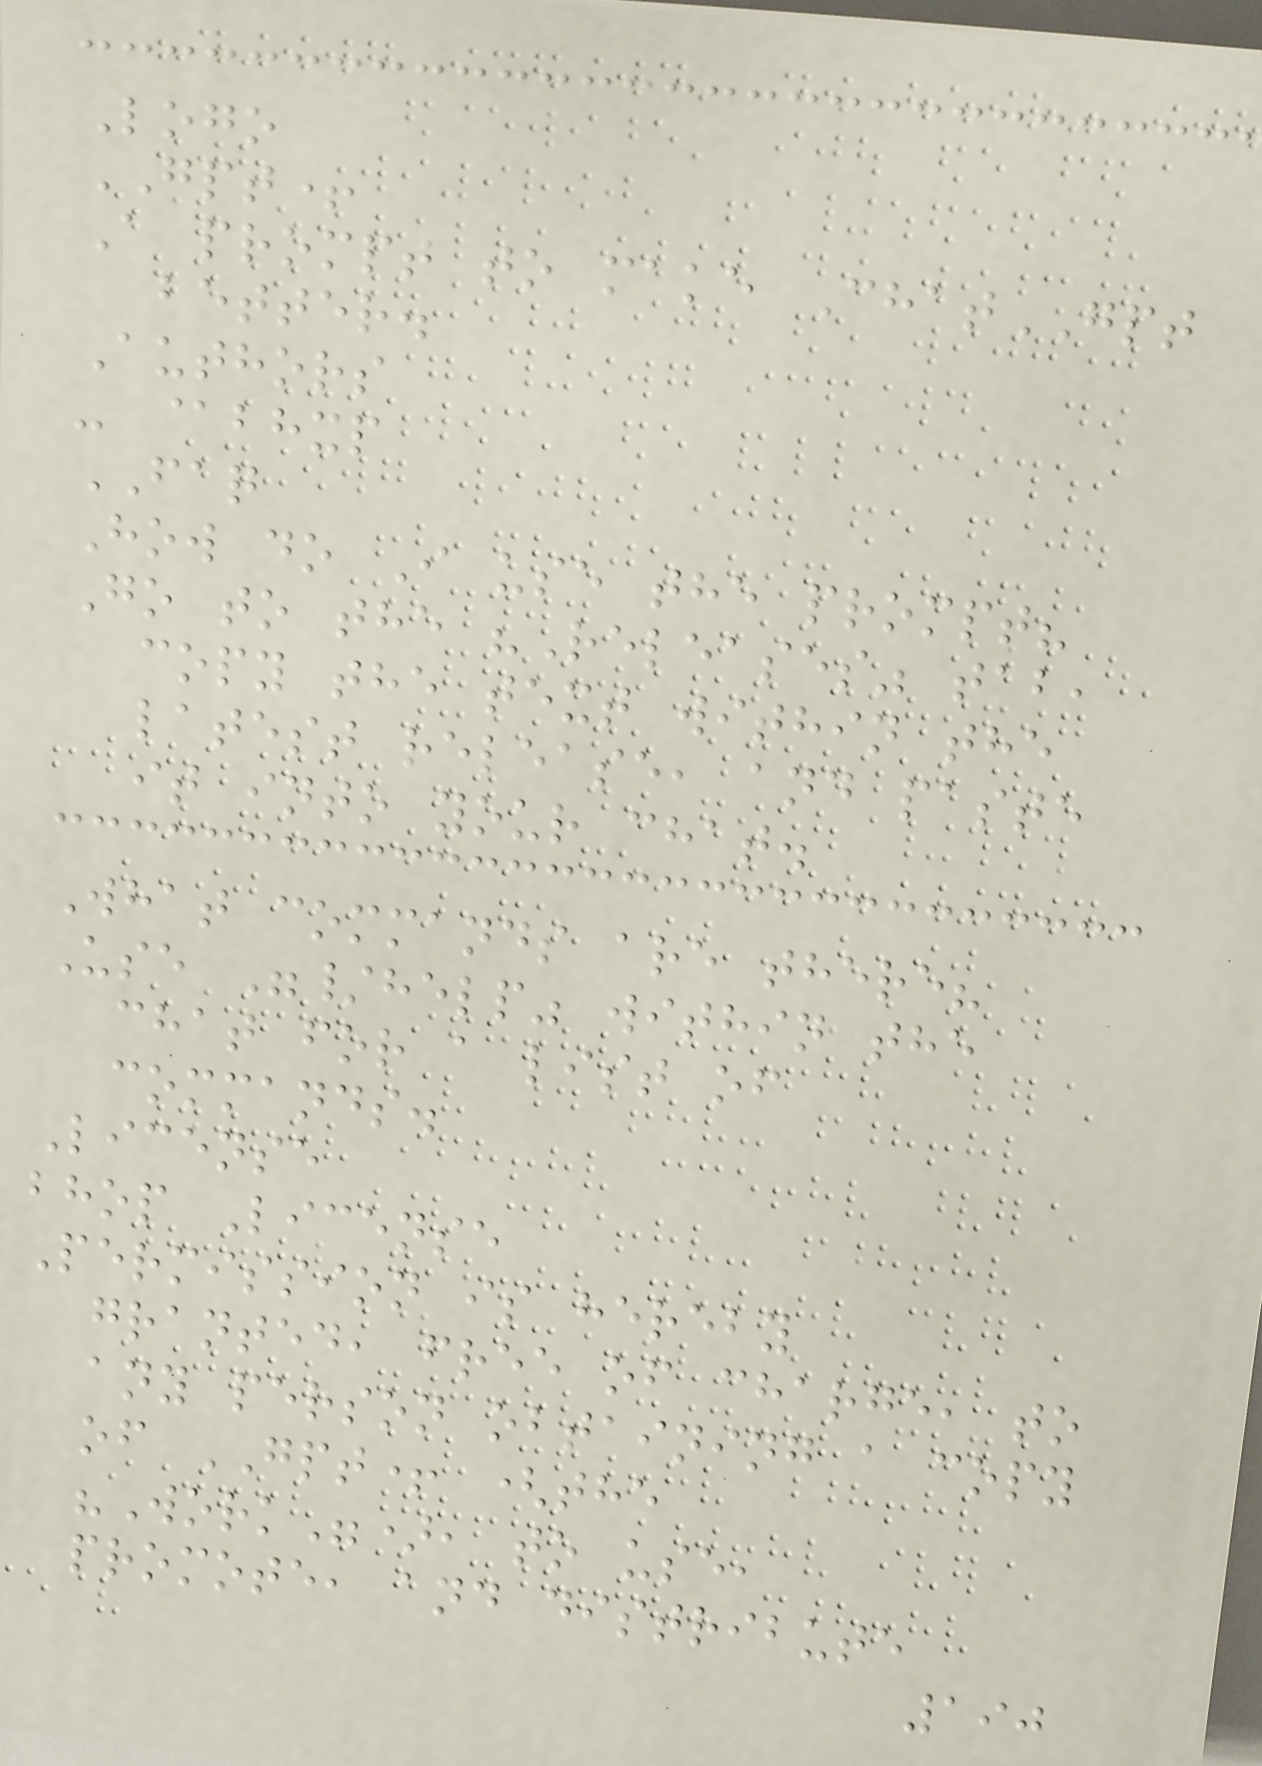Logo
GPT+
A prompt to make ChatGPT
better.
Authors
- @bhxp
FAQ
How do I use the prompt?
Go to the "Releases" tab,
copy the text within the
latest release, and paste
it into your chat.
What commands are there?
Use "/help" within the
chat for a list of
commands.
License
bhop License
Permission is hereby
granted, free of charge, to
any person obtaining a copy
of GPT+ (the
"Work"), to use,
promote, and distribute
190
